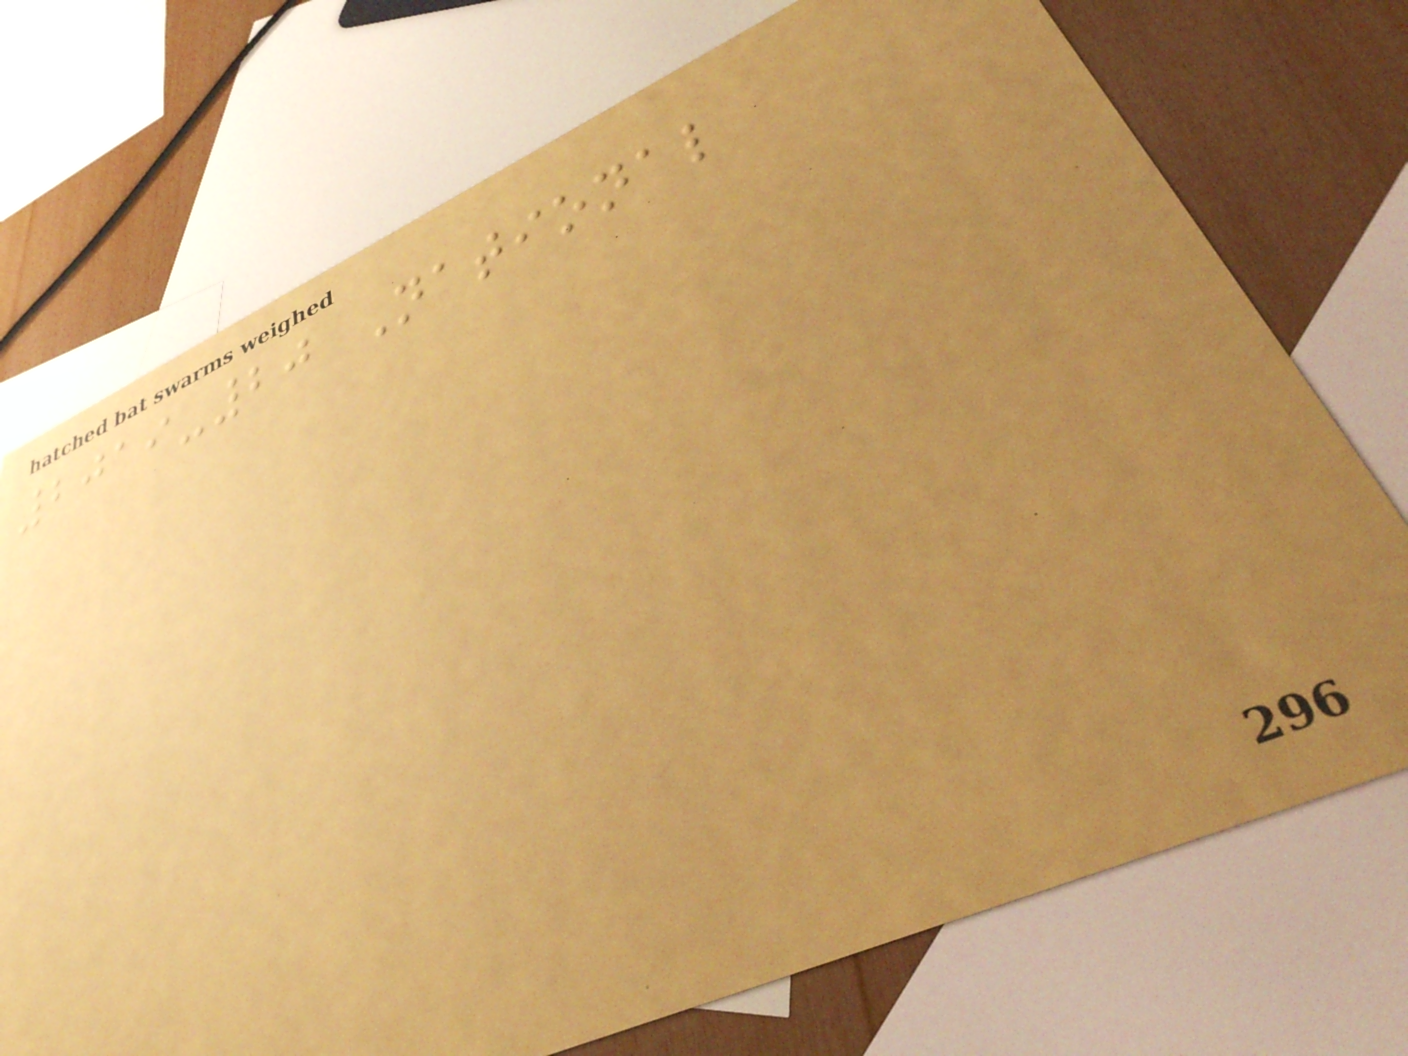2019-20 National
